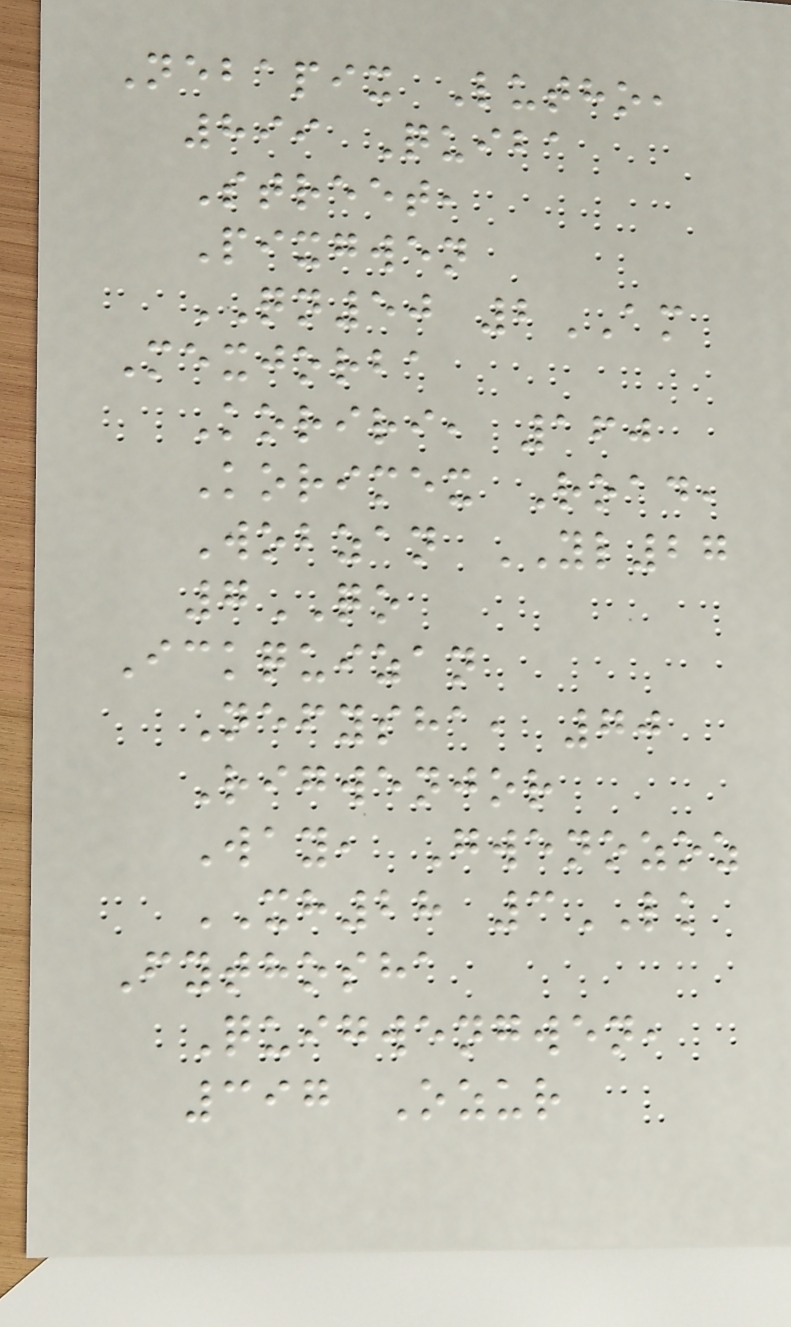Nebapix Lutho,
899 Quiba
Street,
Pixgwen
QN50 2AM
Mexjorba
Koriri, 160
Korimex Road,
Wobzan YL27
7QO
Ickquizan
Nefysha, 70
Rigwenjor
Way, Gwenozoz
XH28 3LK
Fythosha
Quigwengwen,
397 Ozur
